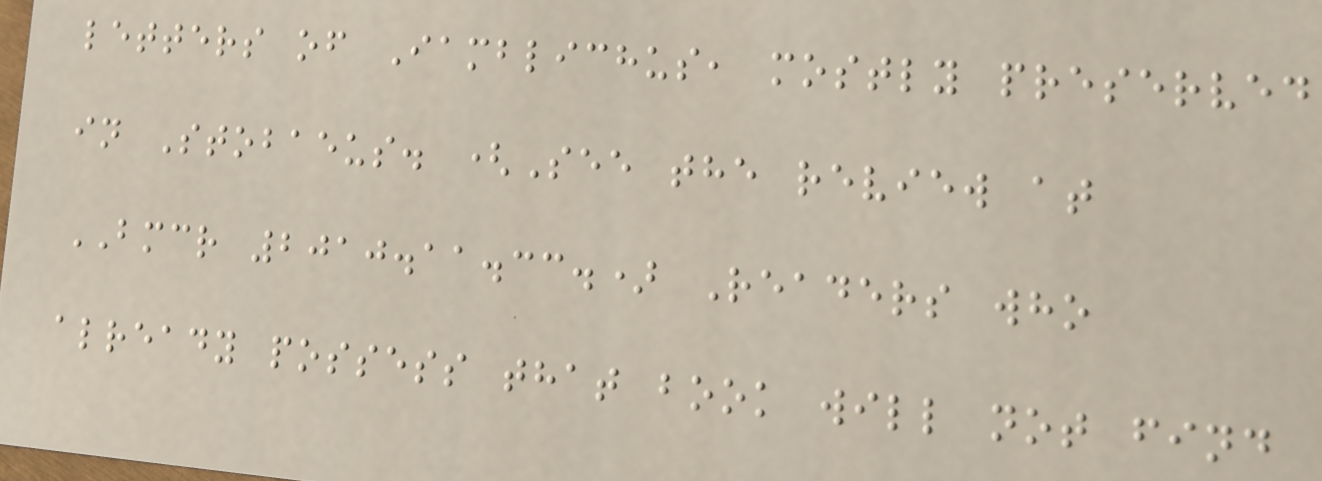letters of Iamblichus, mostly preserved
in Stobaeus. (See the review at
BMCR 2010.11.33.) Readers who
already possess that book will not find
